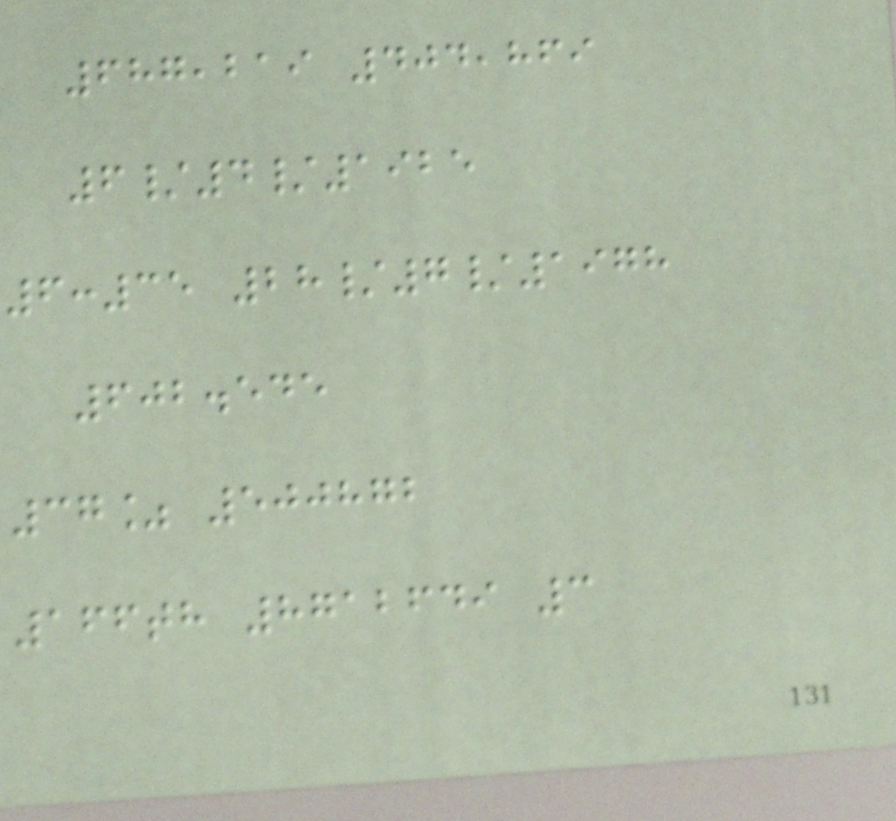687,219 404,869
6/4/1925
6:35 28/7/1978
602.545
37% 500872
166th 8712649 3
